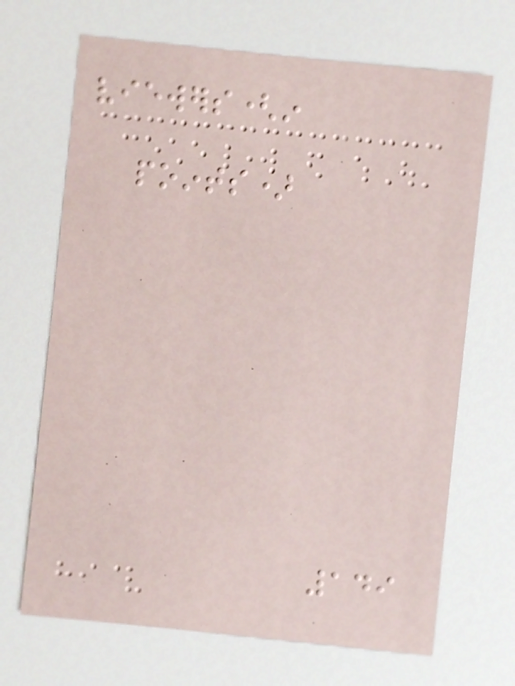viewers(in
points)
149
